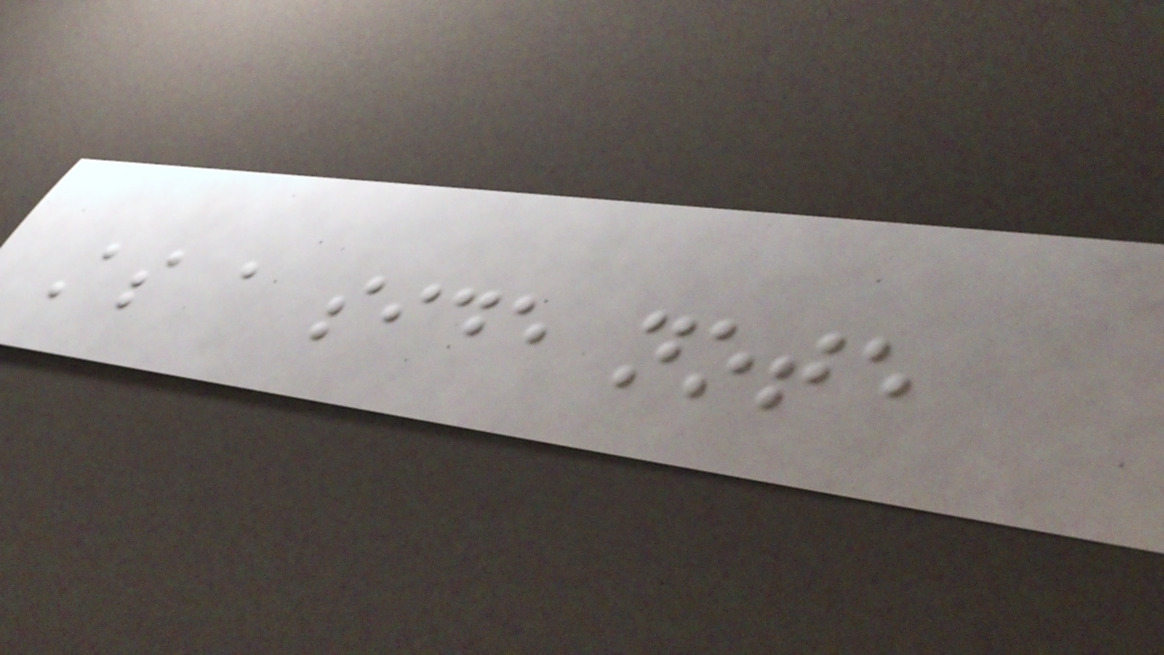As a side note
